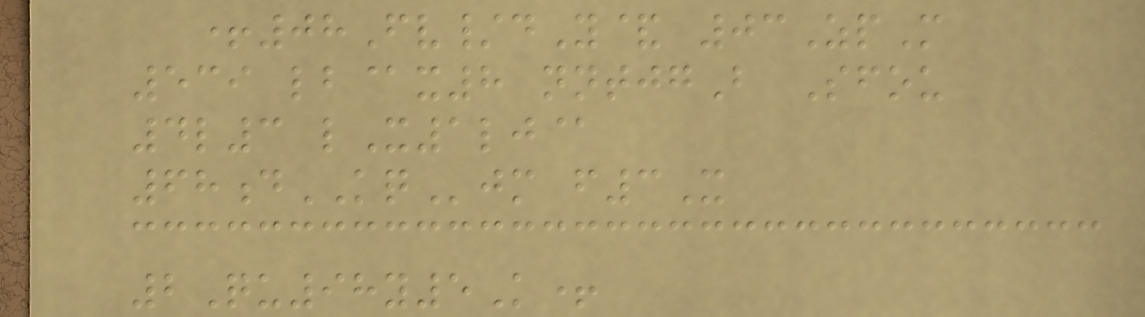+08Fv/dY& 03ZpM
539 lb@x8 nntjgB Sfou
4l3 lX1lj@
68dKQjm f3X
2Qu98y5K+
